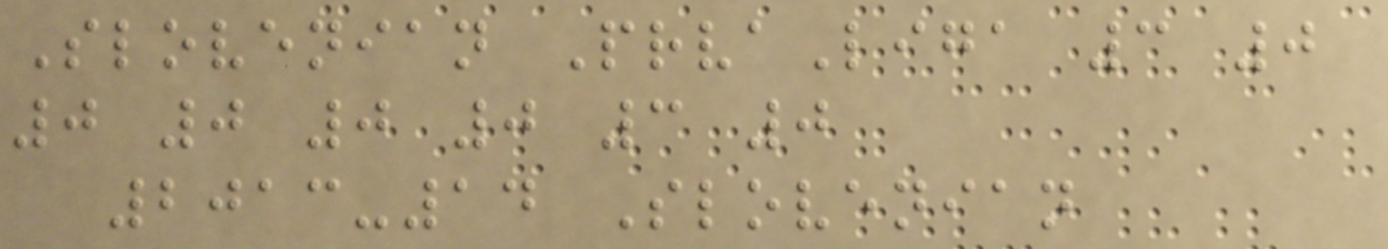Slovenian PrvaLiga 3 0
0 0 0 0 3 0
2013-14 Slovenian
